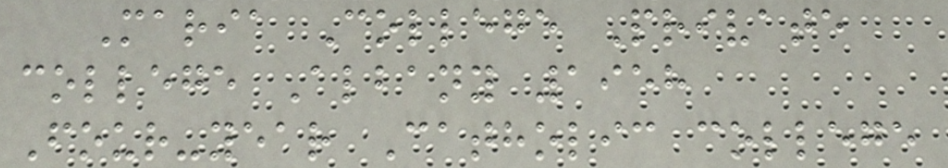Maria College Private
college Albany 1958
Four-year Catholic college
